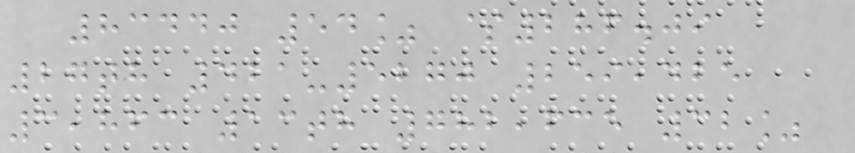83440 54% $286.09
27th 421-5270 259,425
3,863 13th 782,635 32%
